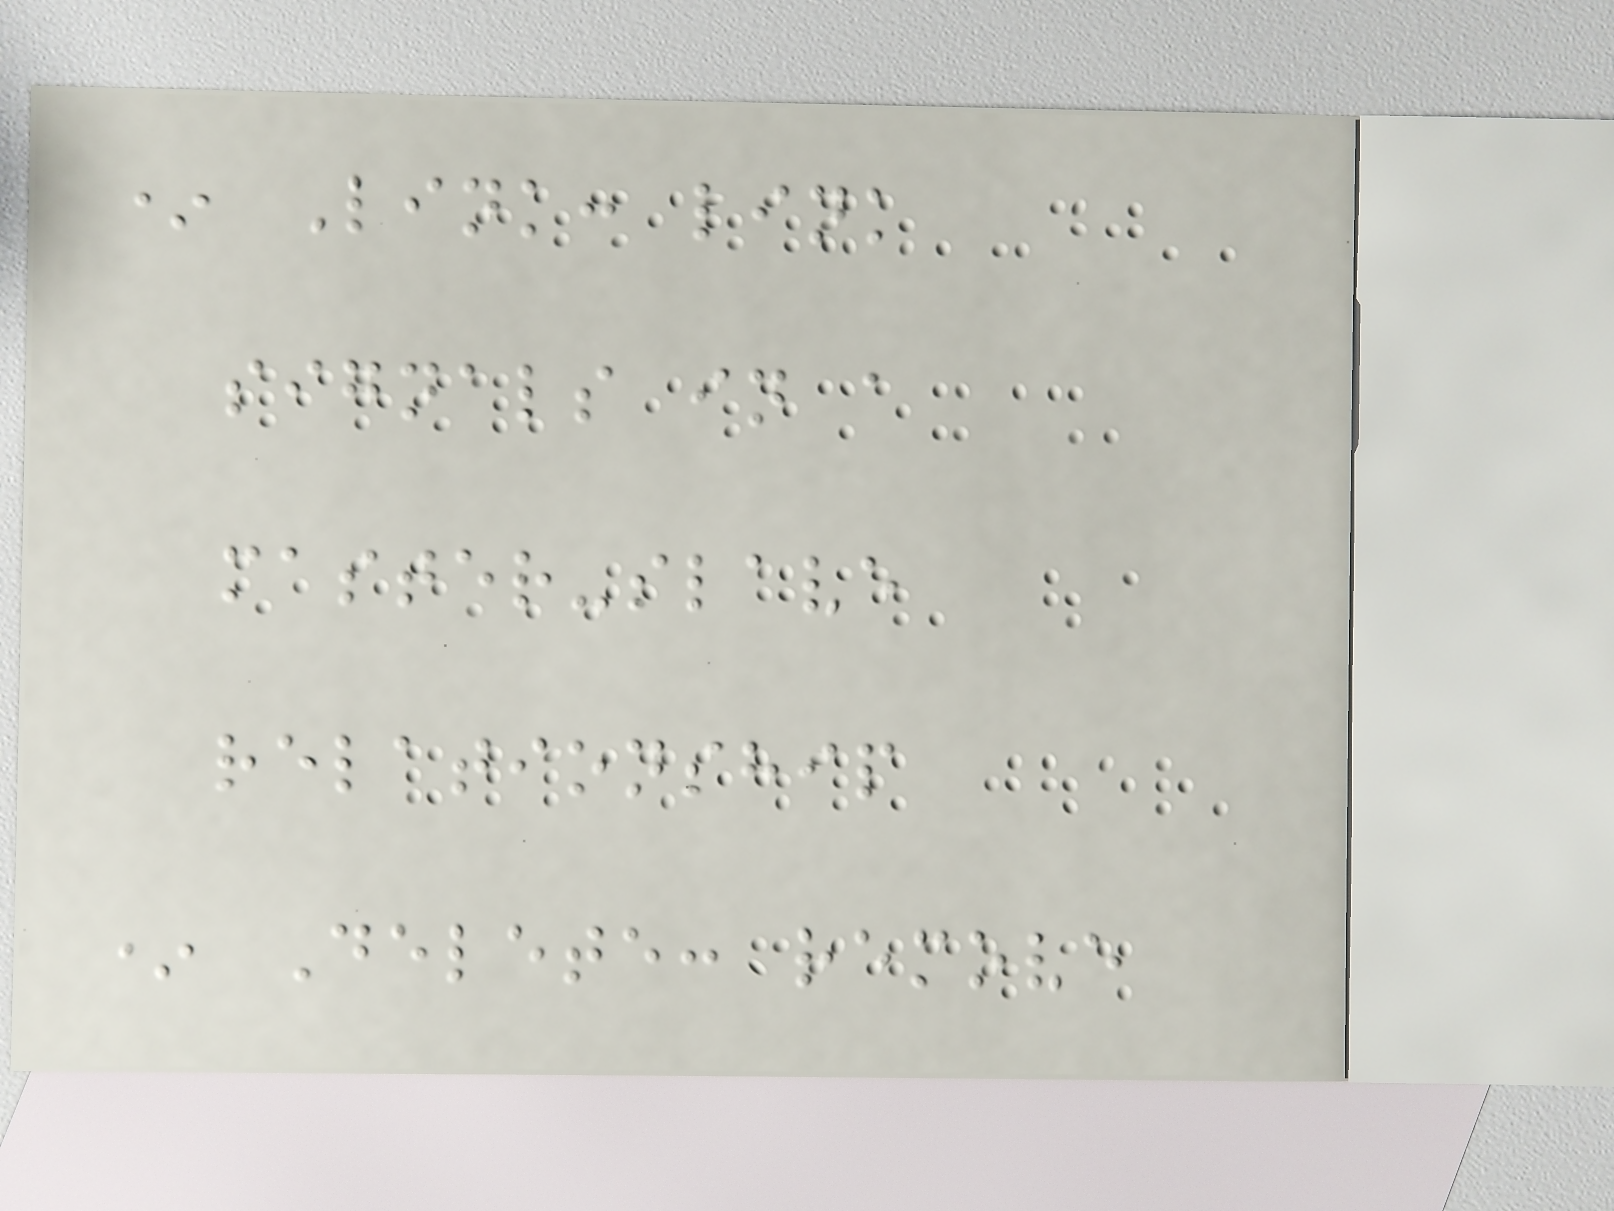* Link: link
signals in a
master-slave
relationship
* Delete: remove
